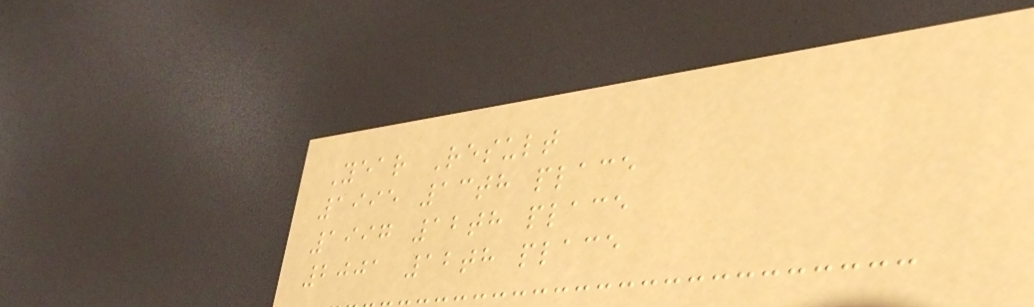Year Result
1995 13th place
1997 12th place
2001 12th place
